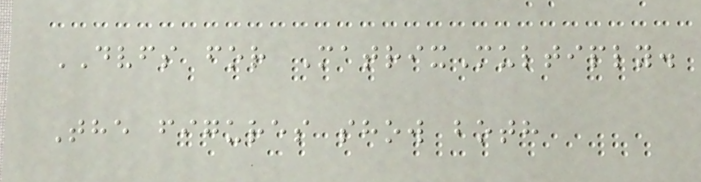DVFS for MatrixMultiply.
The figures show both
